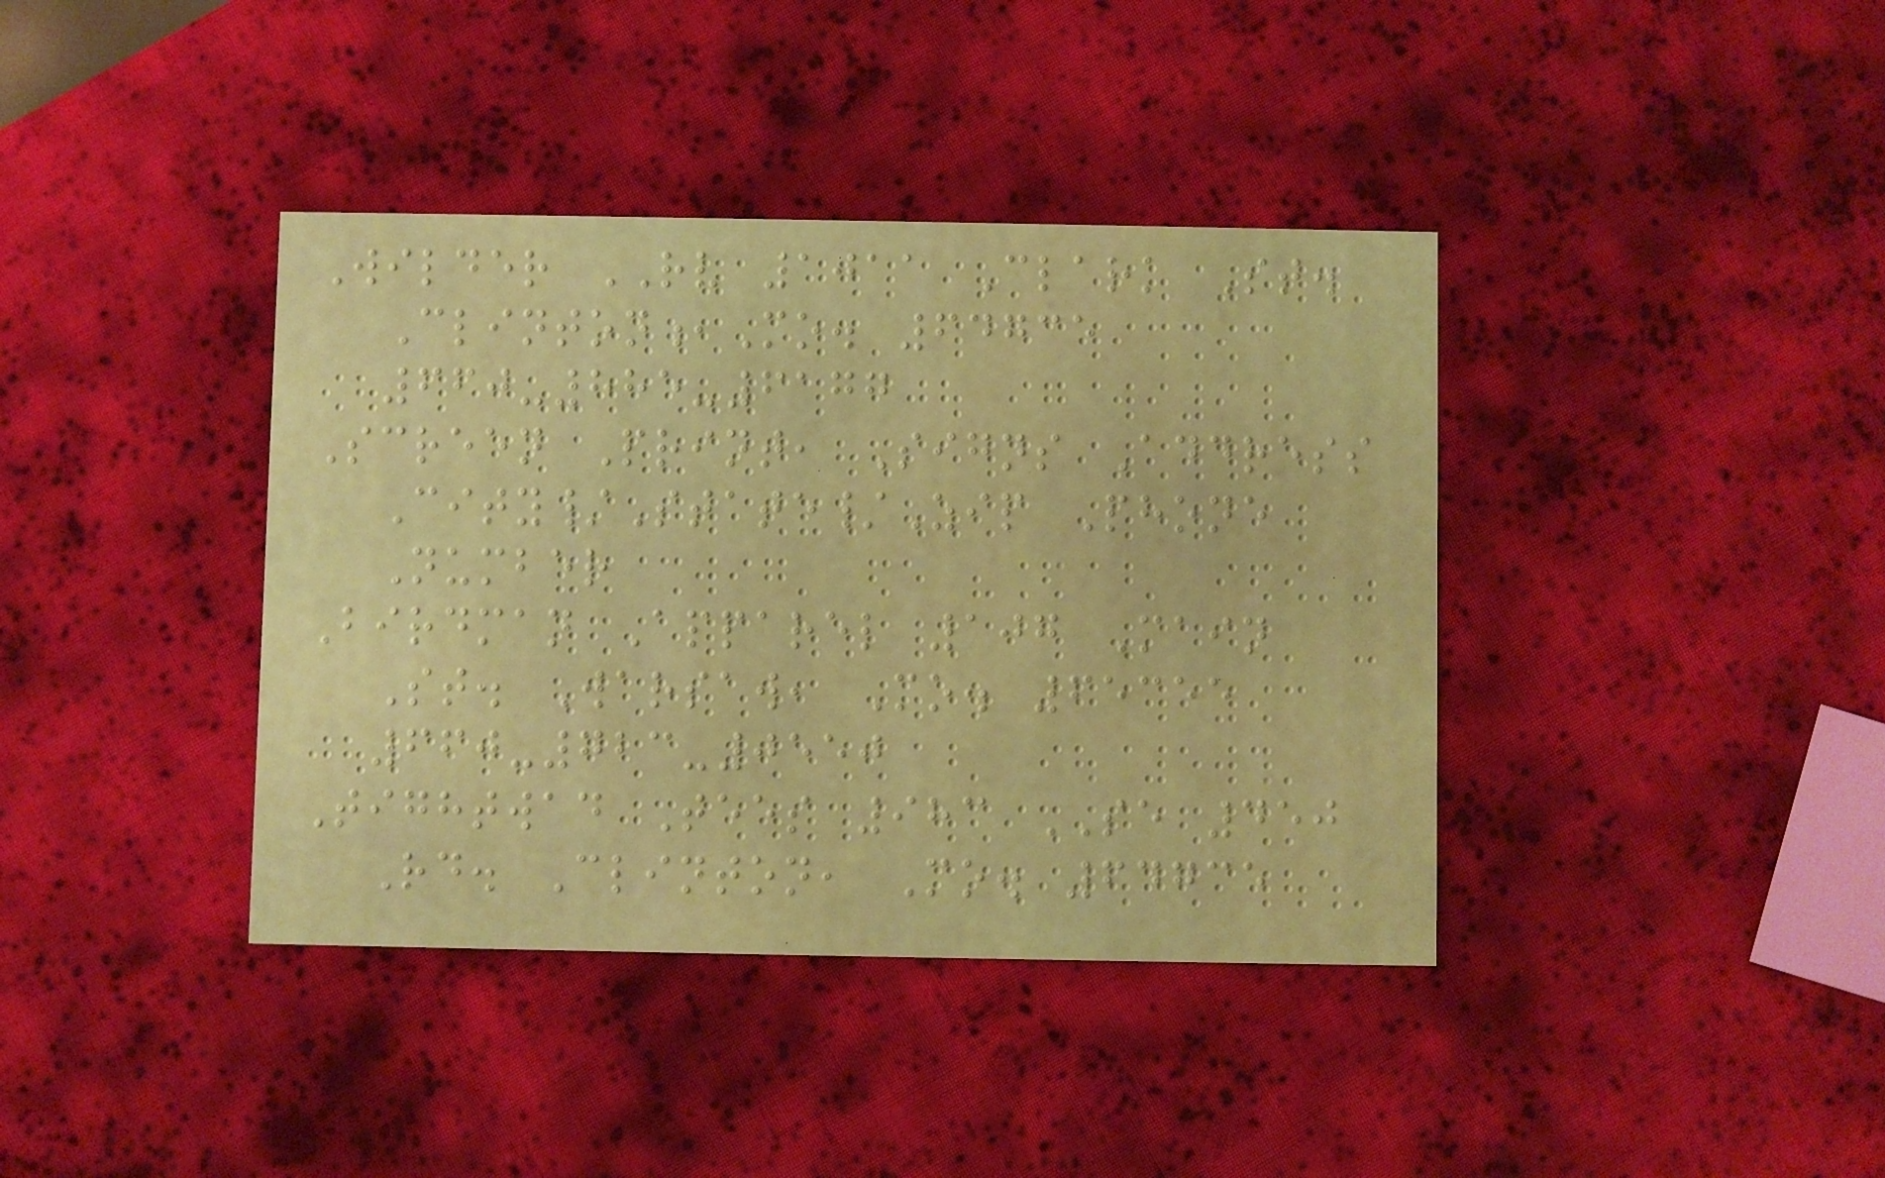Wilder RV 1011 Clark St.
Clinton,Mo. 64735
660-885-6177
Screen Print, Signs Address
City/State/Zip Phone
Number
Birdman Apparel 107 Main
St. Warsaw, Mo. 65355
660-723-0550
Tightwad Tees 983 SE 450
Rd. Clinton, Mo. 64735
